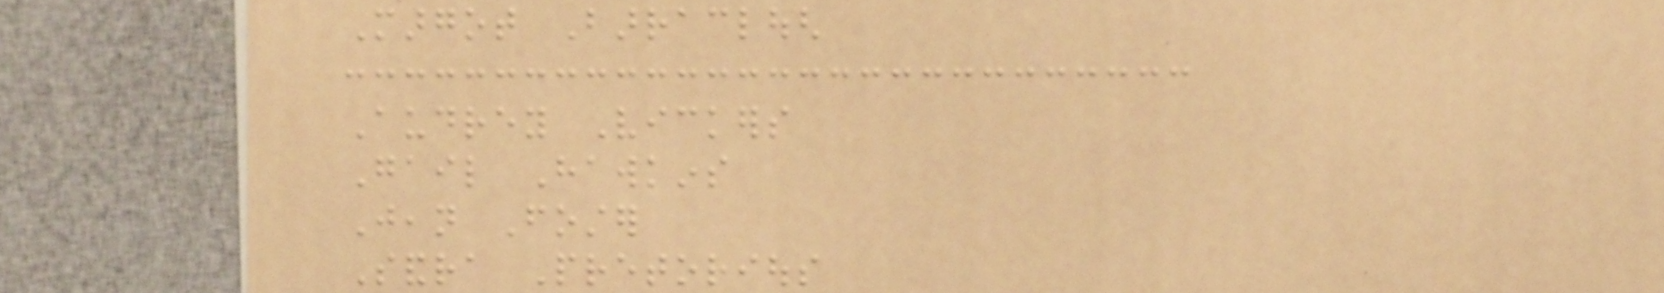Margot Barraclough
Audrey Vickers
Gail Hawkins
Jean Foster
Sandra Pretorious
